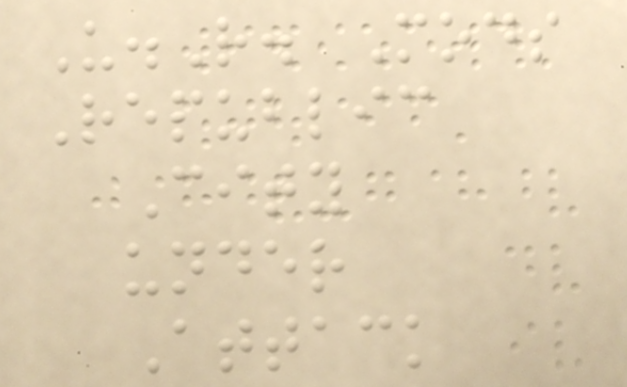U.R. Mods
Republic
City
under
Attack
